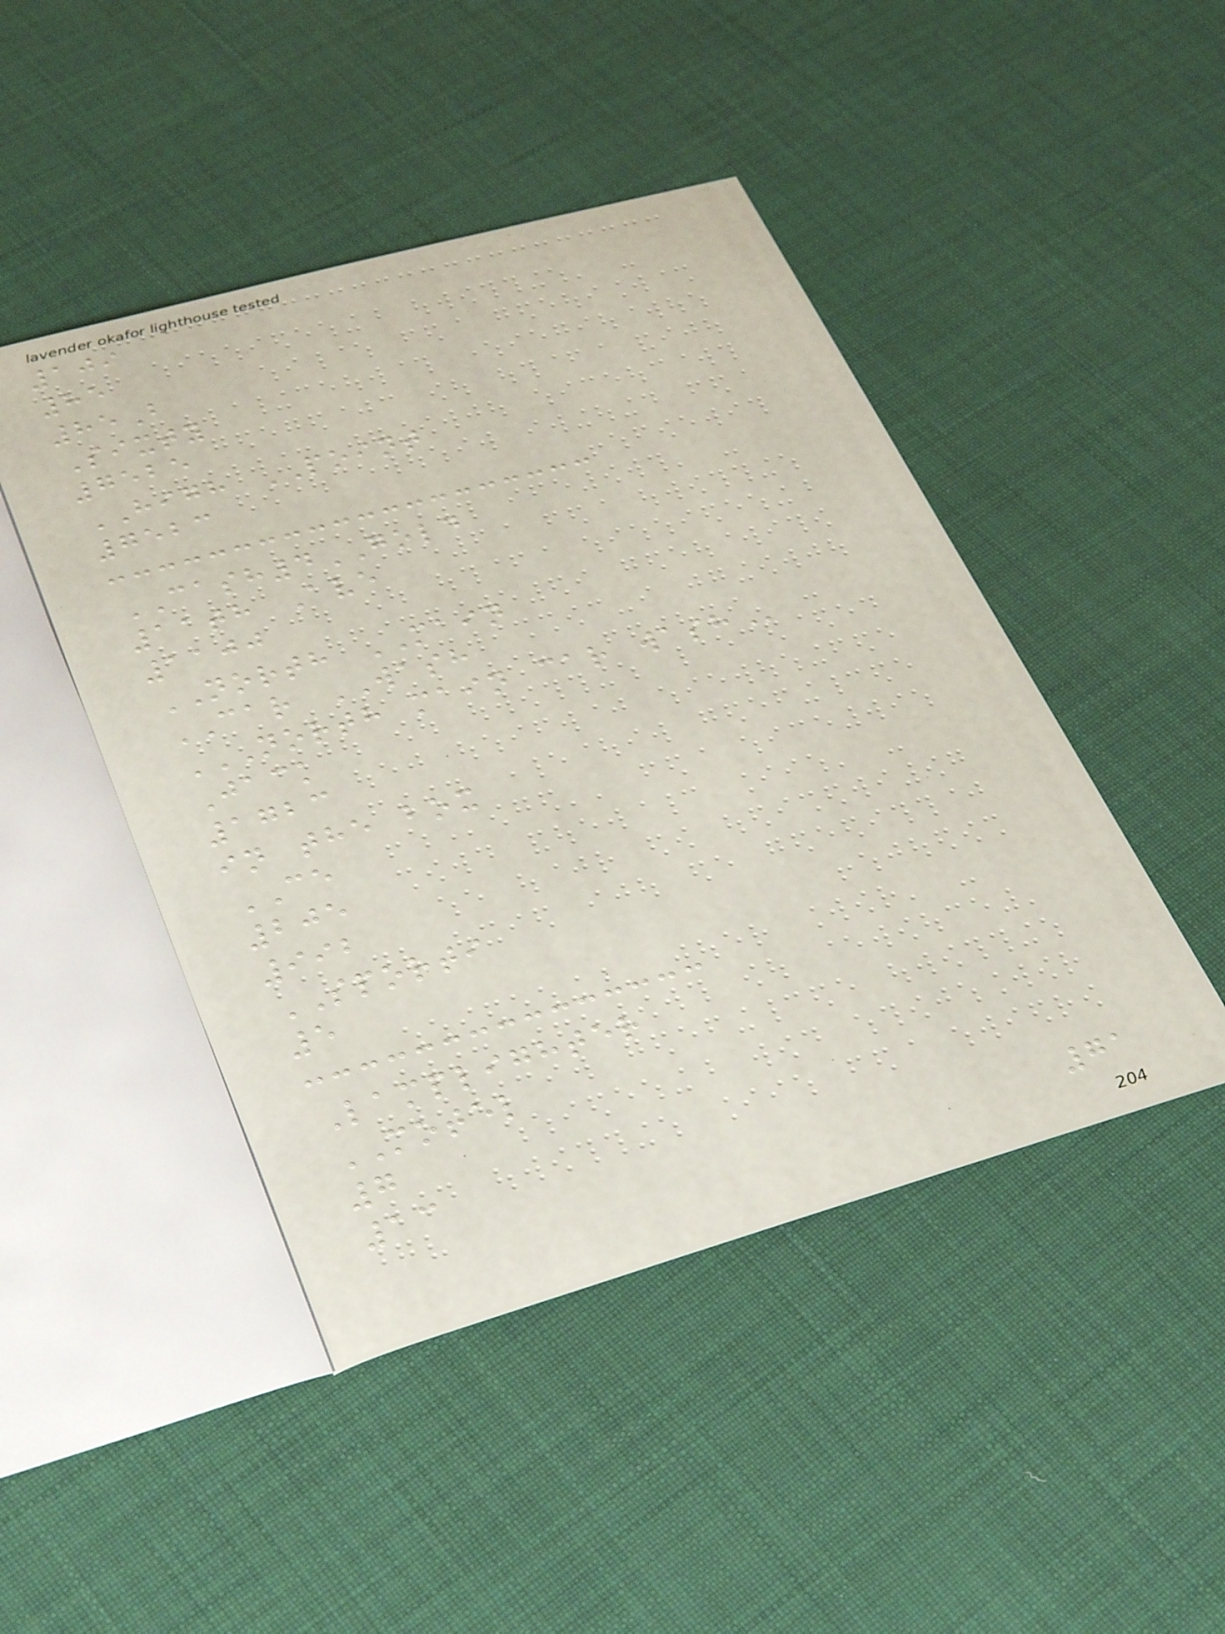109
85
85B
Sixty
7525
HIGH POINT
7523
CASH4GOLD
11th Ave
1100
NORTH MAIN
CAR WASH
NORTH MAIN CAR WASH
Jack
1723
in the box
CE
205
992
SPORTI
5
Lamplighter
MOTEL
7
13
71
